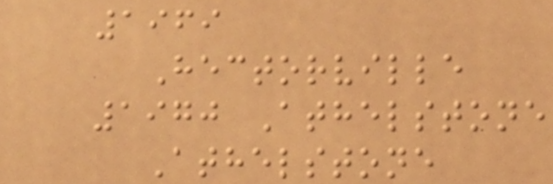1969
Hectorville
1970 Athelstone
Athelstone
